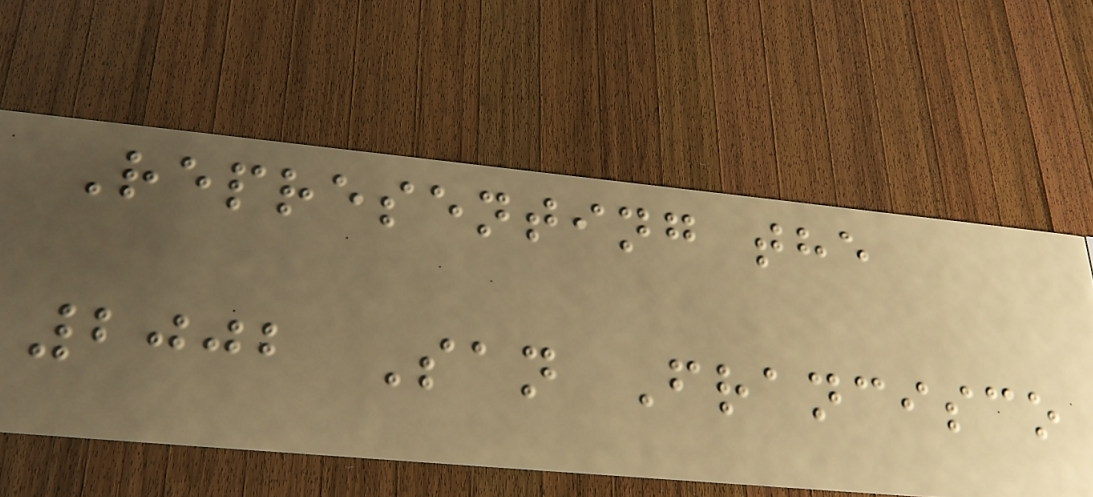Representing the
2002 San Francisco
